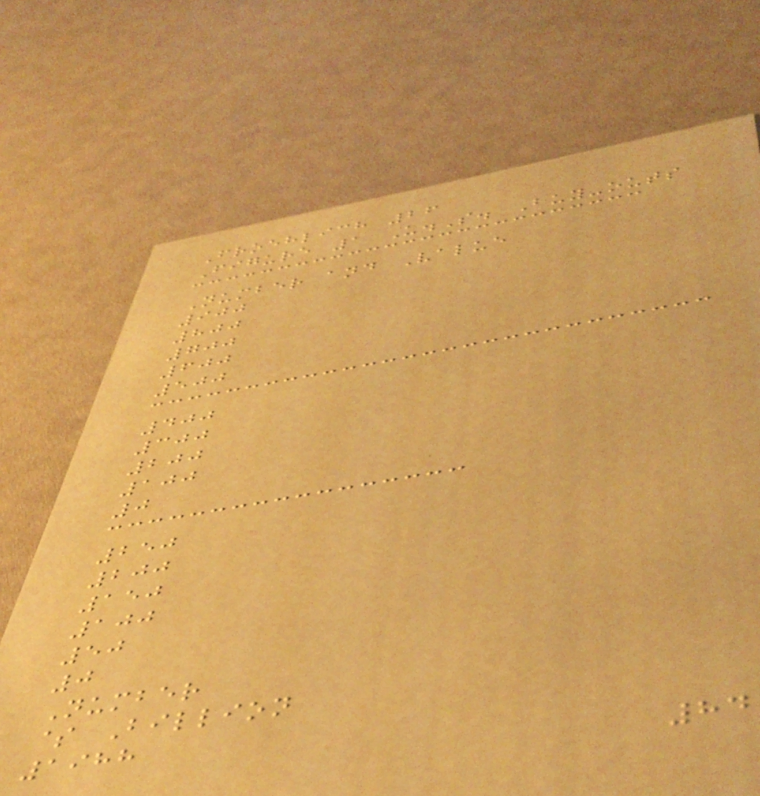Froehlich 26
Figure 1 U.S. Buy-outs
Number and Value
900
800
700
600
500
400
300
200
100
0
250
200
150
100
50
0
Number
$ Billion
1988
84
